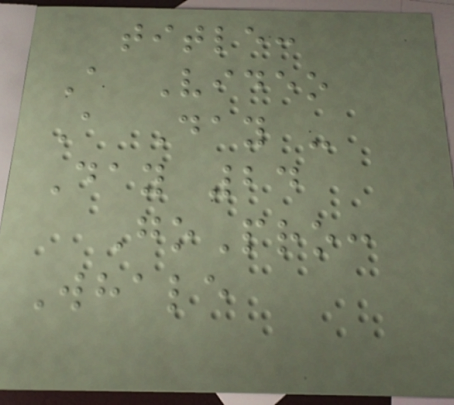title:
A Video
A Day -
Day 24
GoPro:
Whale
